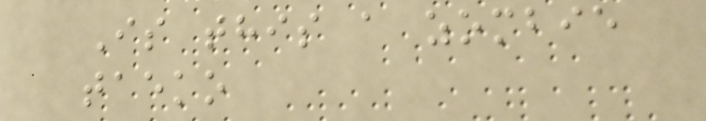Is this a zombie
taeko
